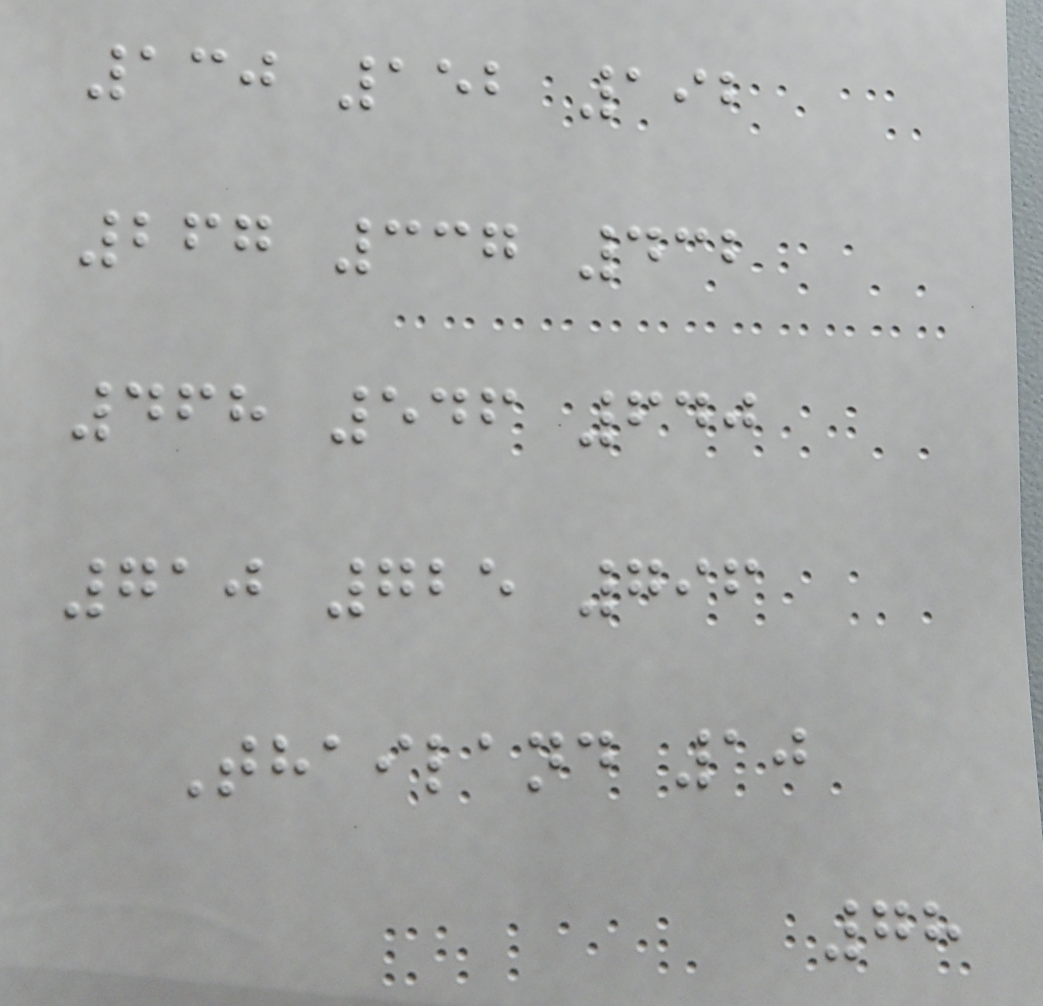130 152 192
267 337 432
468 546 640
710 725 796
Thailand 10
78
